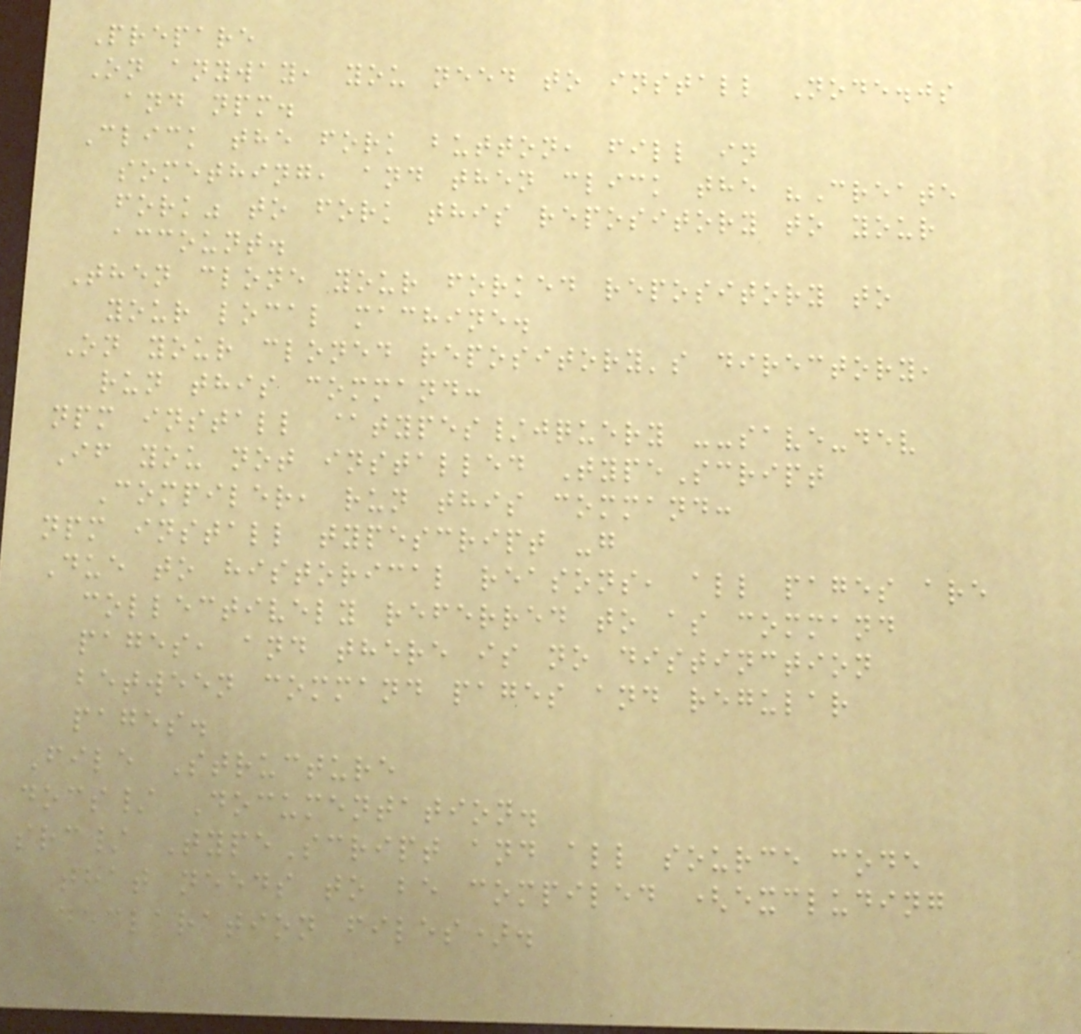Prepare
On anyway, you need to install Node.js
and npm.
Click the fork button, fill in
something, and then click the "Create
fork" to fork this repository to your
account.
Then clone your forked repository to
your local machine.
On your cloned repository's directory,
run this command:
npm install @types/jquery --save-dev
If you not installed TypeScript
Compiler, run this command:
npm install typescript -g
Due to historical reasons, all pages are
collectively referred to as command
pages, and there is no distinction
between command pages and regular
pages.
File Structure
docs/ Documentation.
src/ TypeScript and all source code
that needs to be compiled (excluding
declaration files).
